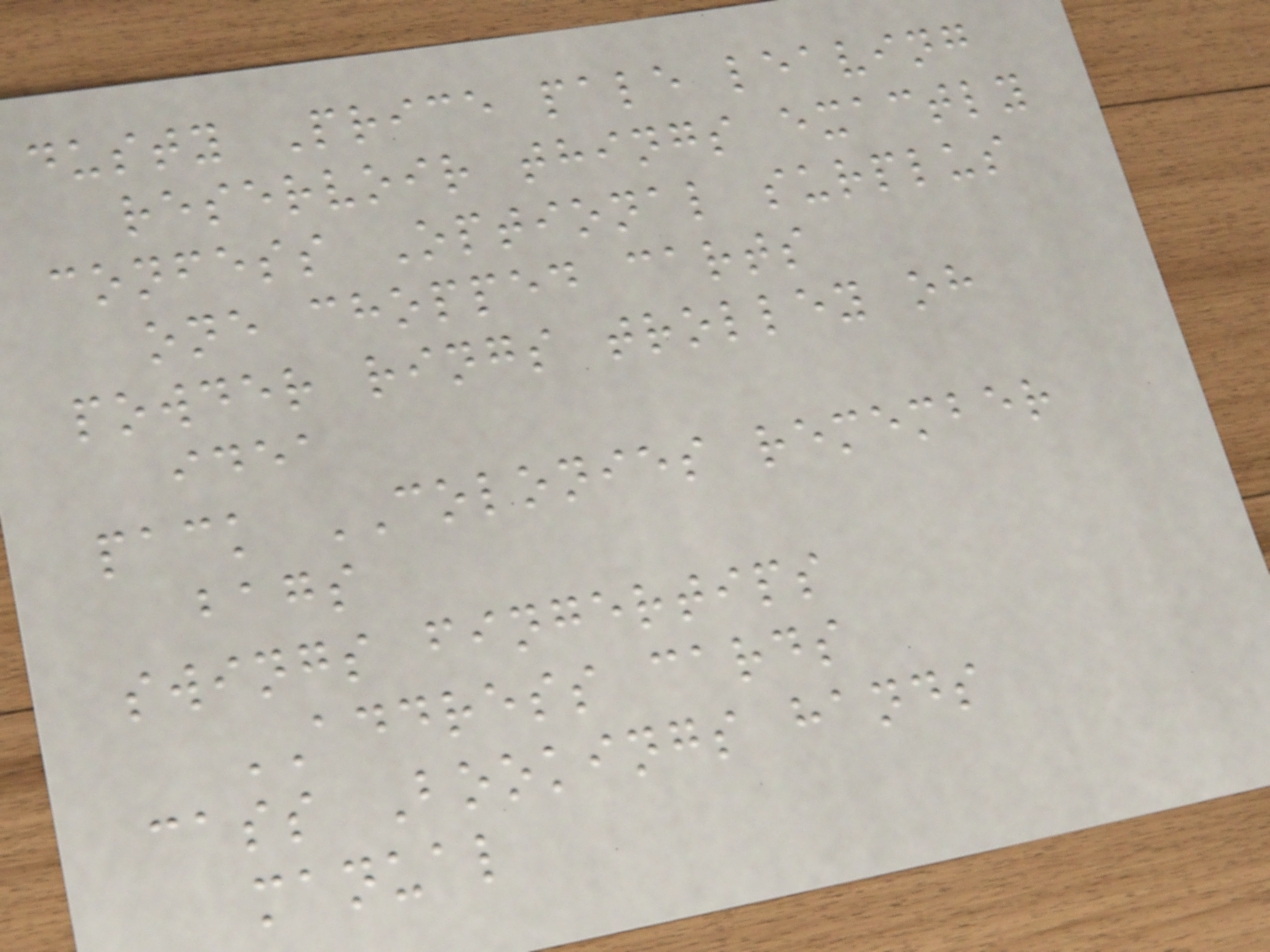dusty Price pale leaving
reservoir things exactly
confess Optional surplus
one chopped carts
powder rings trolley oh
idea
pack COLONIES remember
bags
swings fingertips
ADDRESS cards
cass Bookings hands
manual
